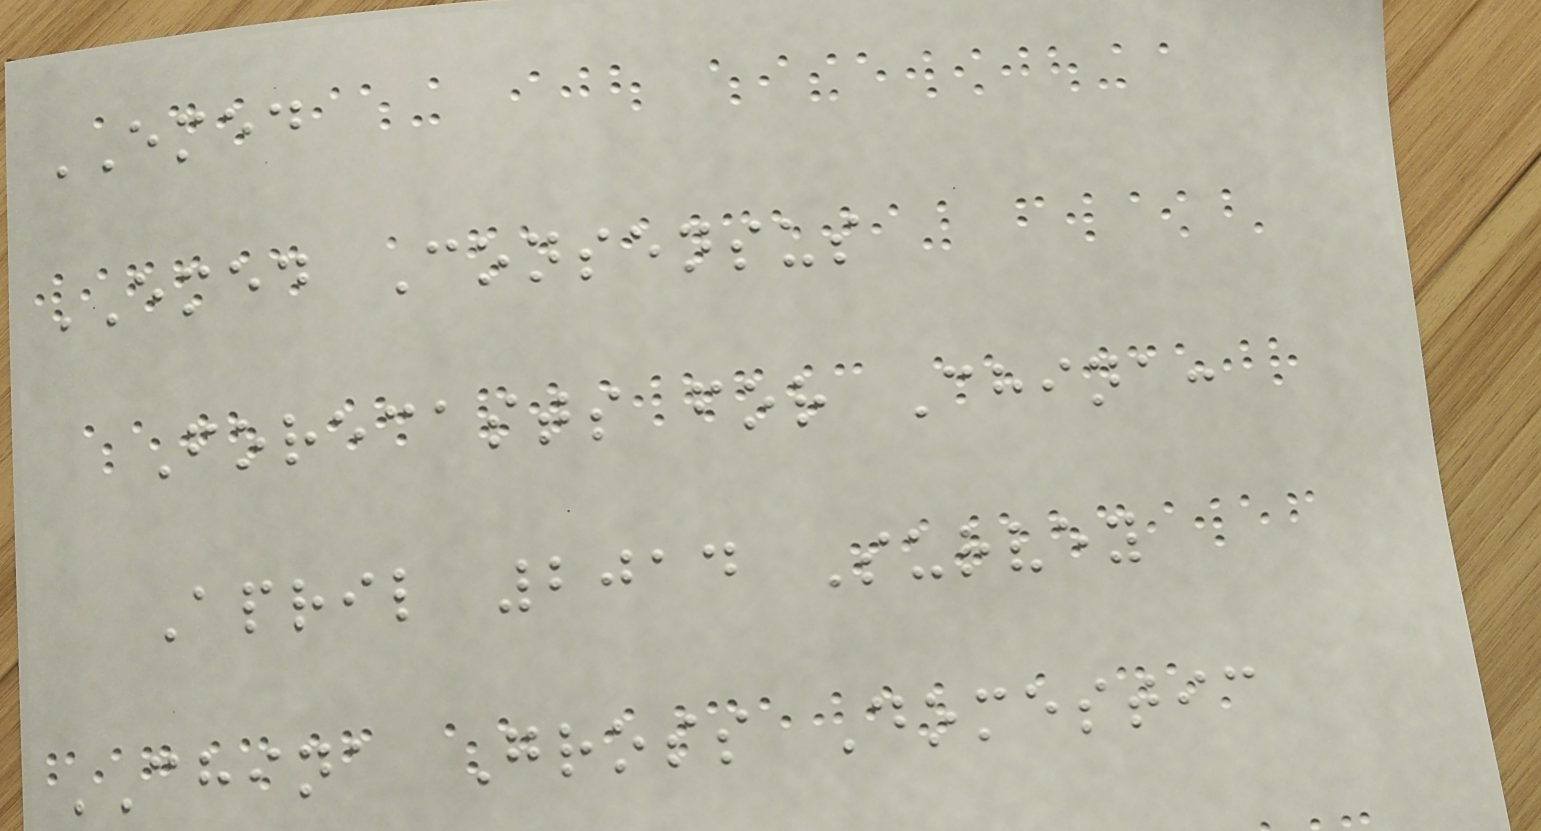EMED
EMED Consensus
Forecasts for China:
April 2014 Survey
CHINA Gross Domestic
